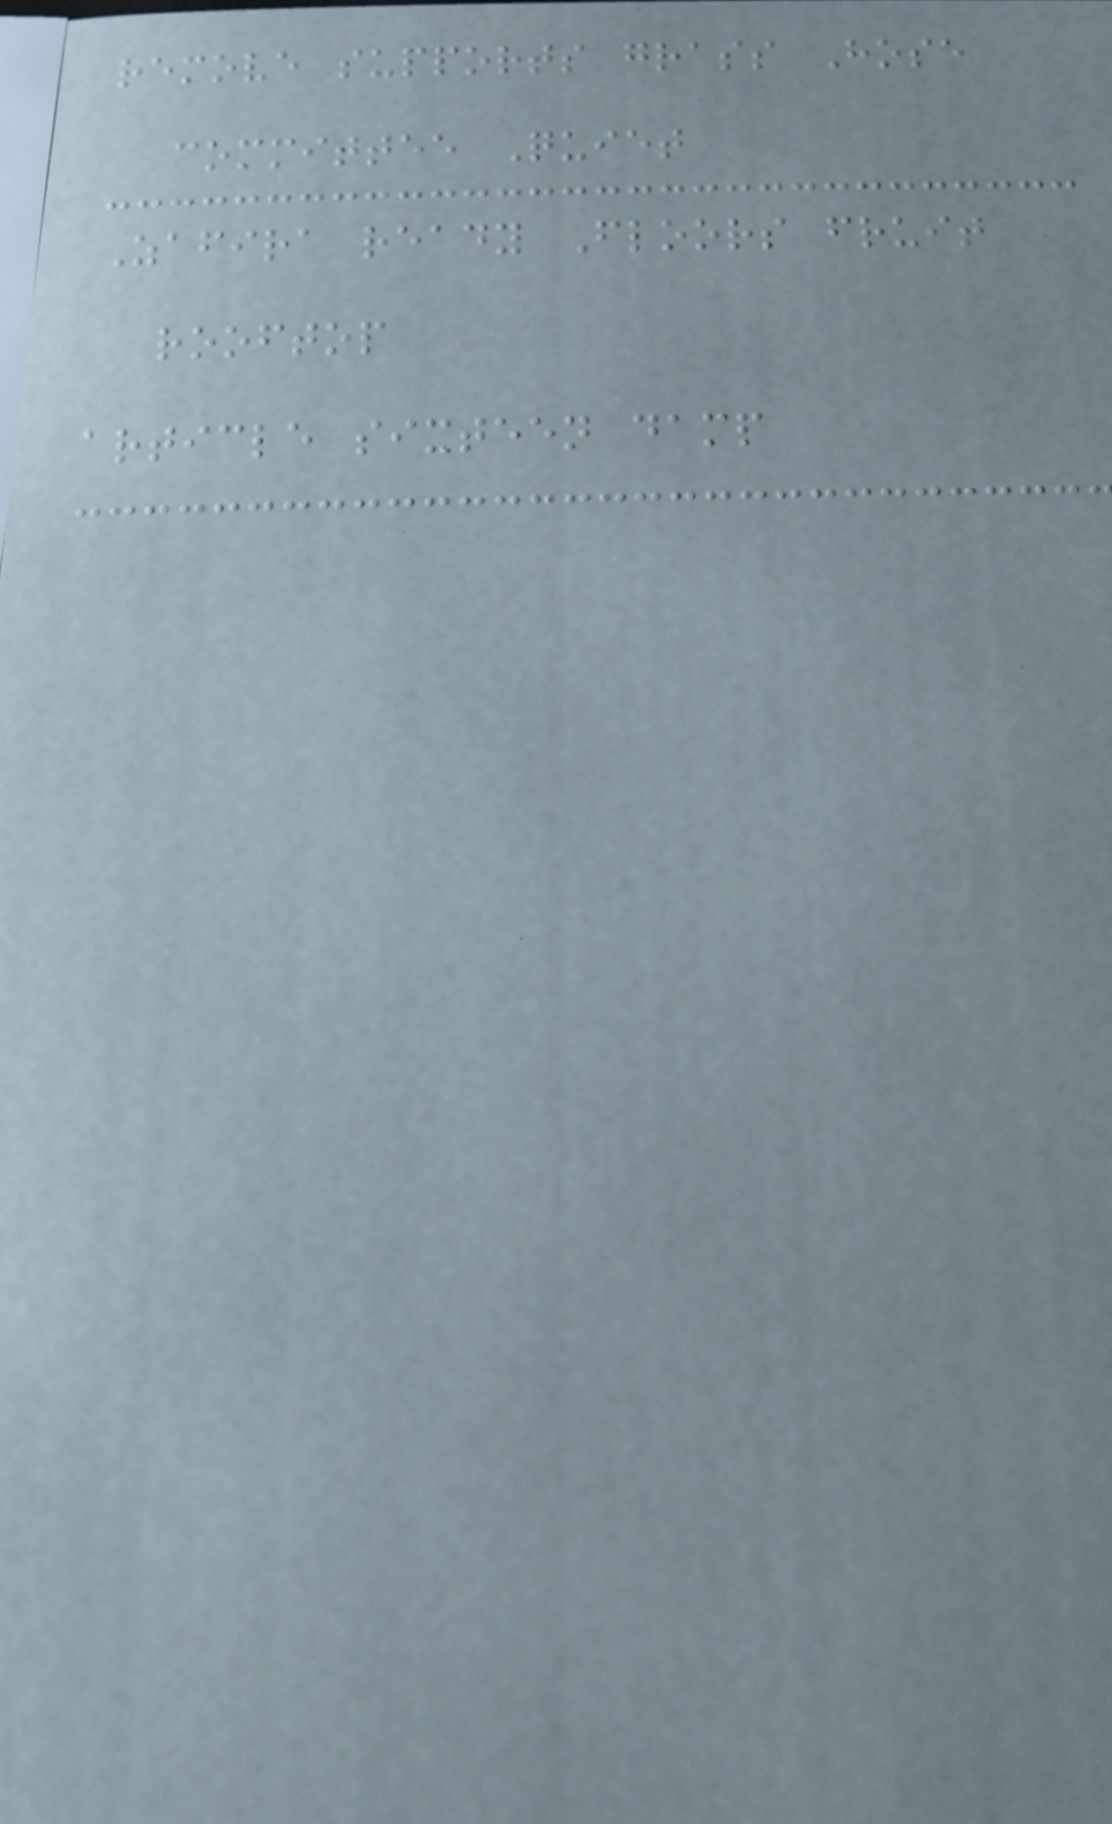remove supports grass Hose
committee Quiet
Zafira ready Floors fruit
rooftop
article sixteen damp
